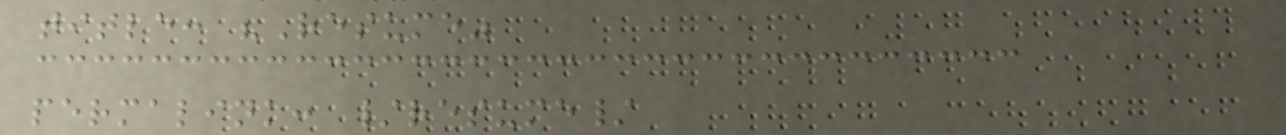title: "Resume"
permalink: /resume/
